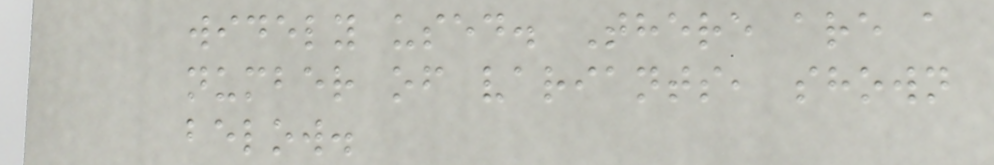widely used. There are a
number of variants, shown
below.
